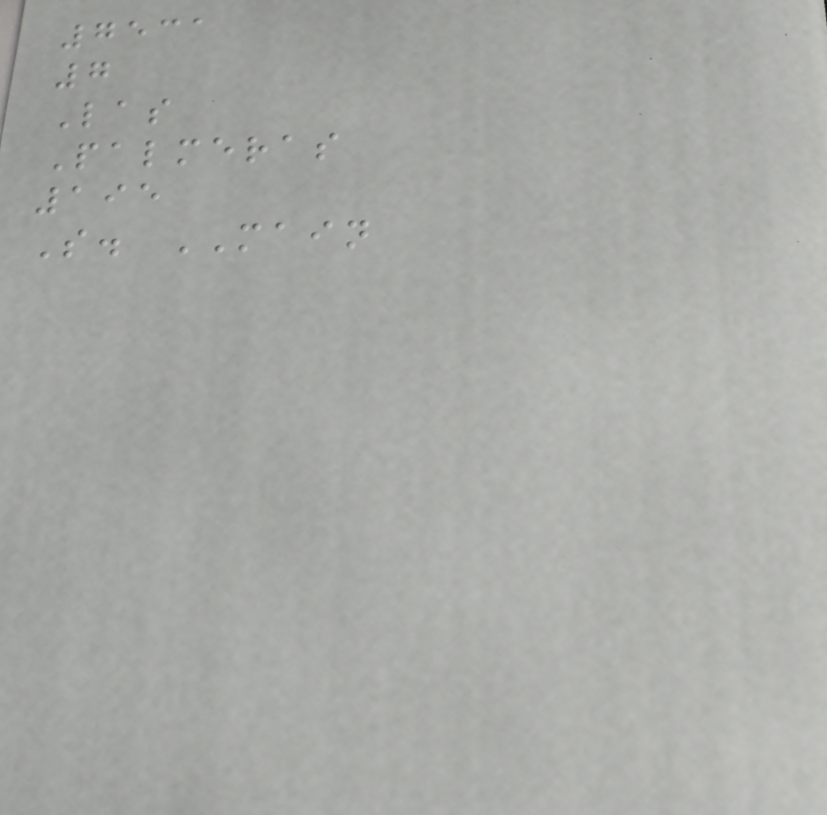7531
7
Las
Palmeras
195
S. MAIN
